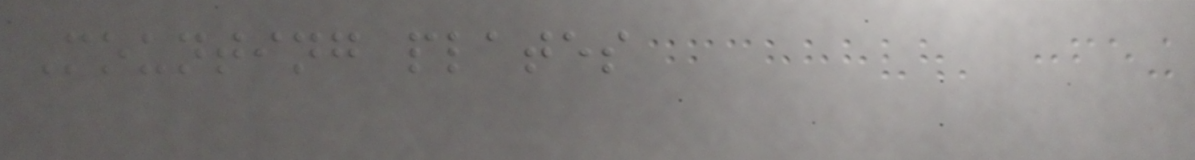Mounting plates
